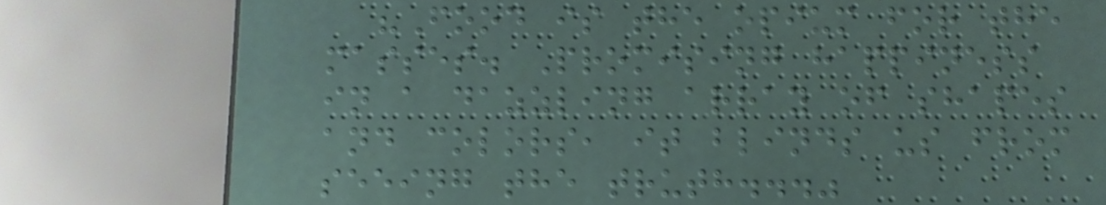"Food is the opium for the
masses. Promising happiness
in a dazzling array of shapes
and colors, it blinds us from
seeing the truth..."
